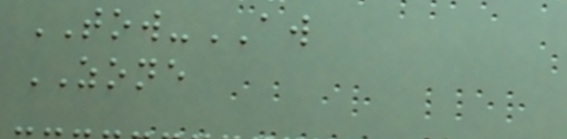TOW-AW
ZONE
